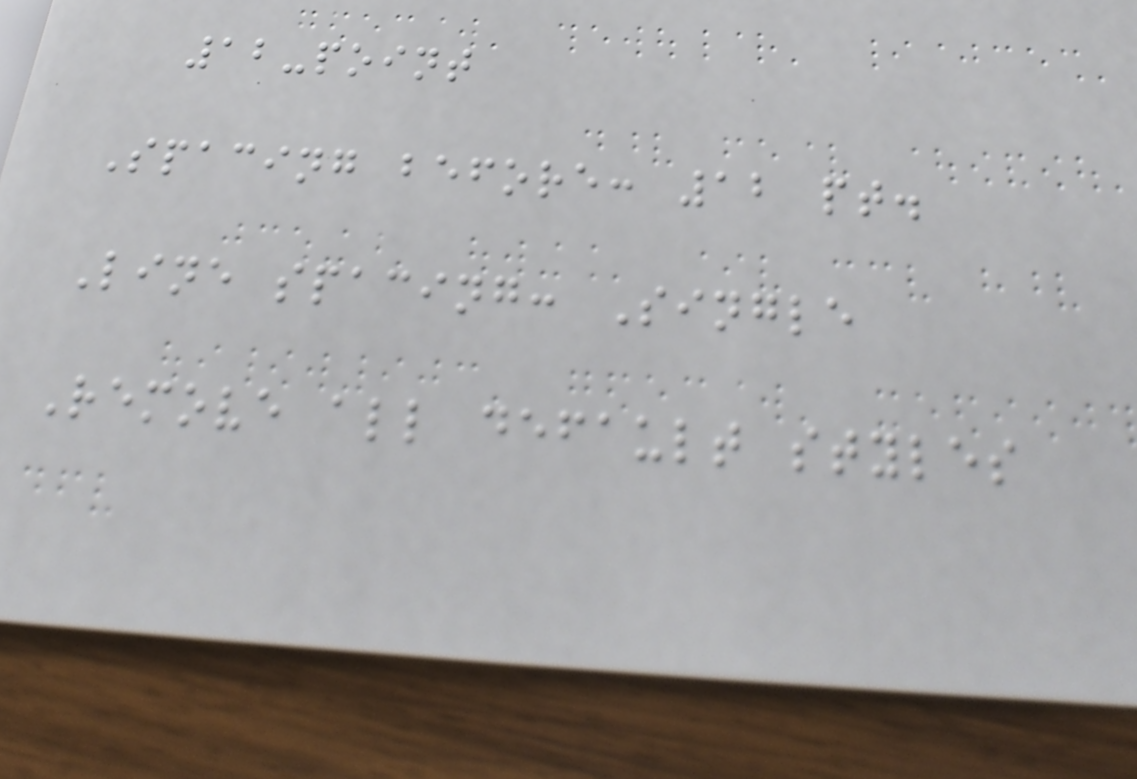12-point
Spacing before: 12 pt.
Line spacing: Single
Remove all default styles
